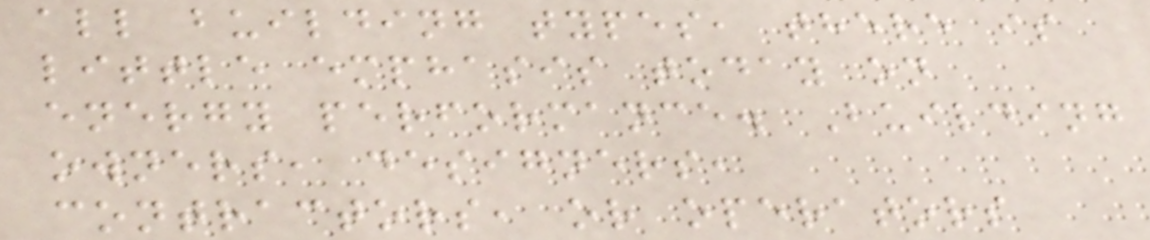all building types, there is
little emphasis today on
energy performance. Building
owners, designers,
contractors, or operators
